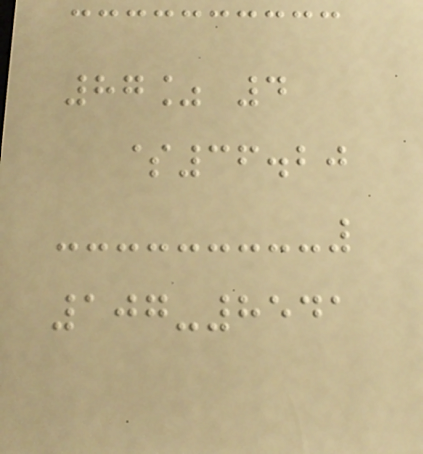87% 4
$36.20
107-8541
